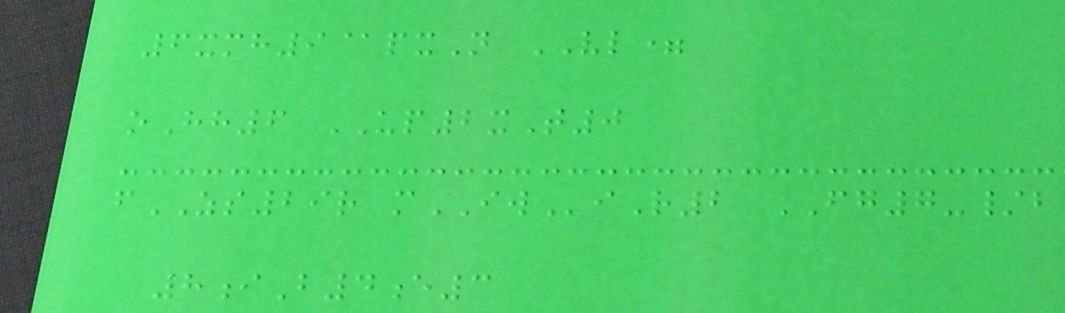6xmh9@pxN VL=
oHh6 UP2xT0
fZS29r mIWiR2 FG7-/b
8iB4e3
